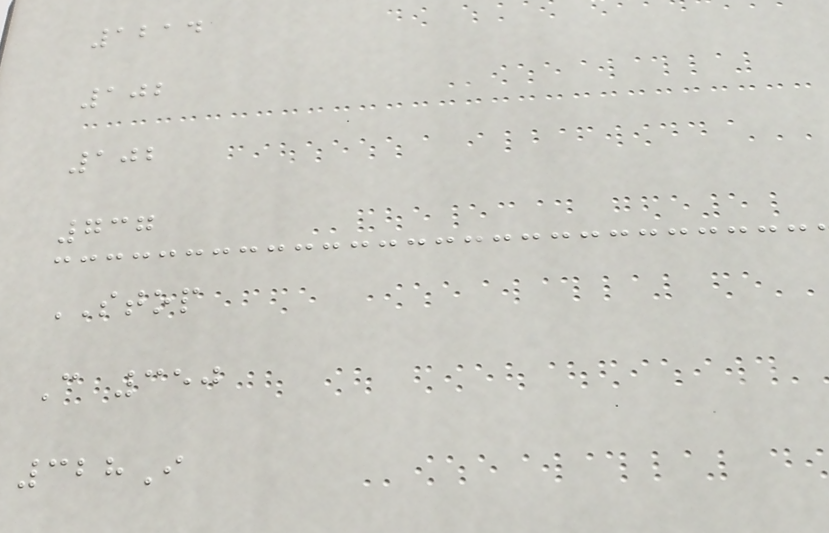1214
102
102
737
STOP
C 350
328I
